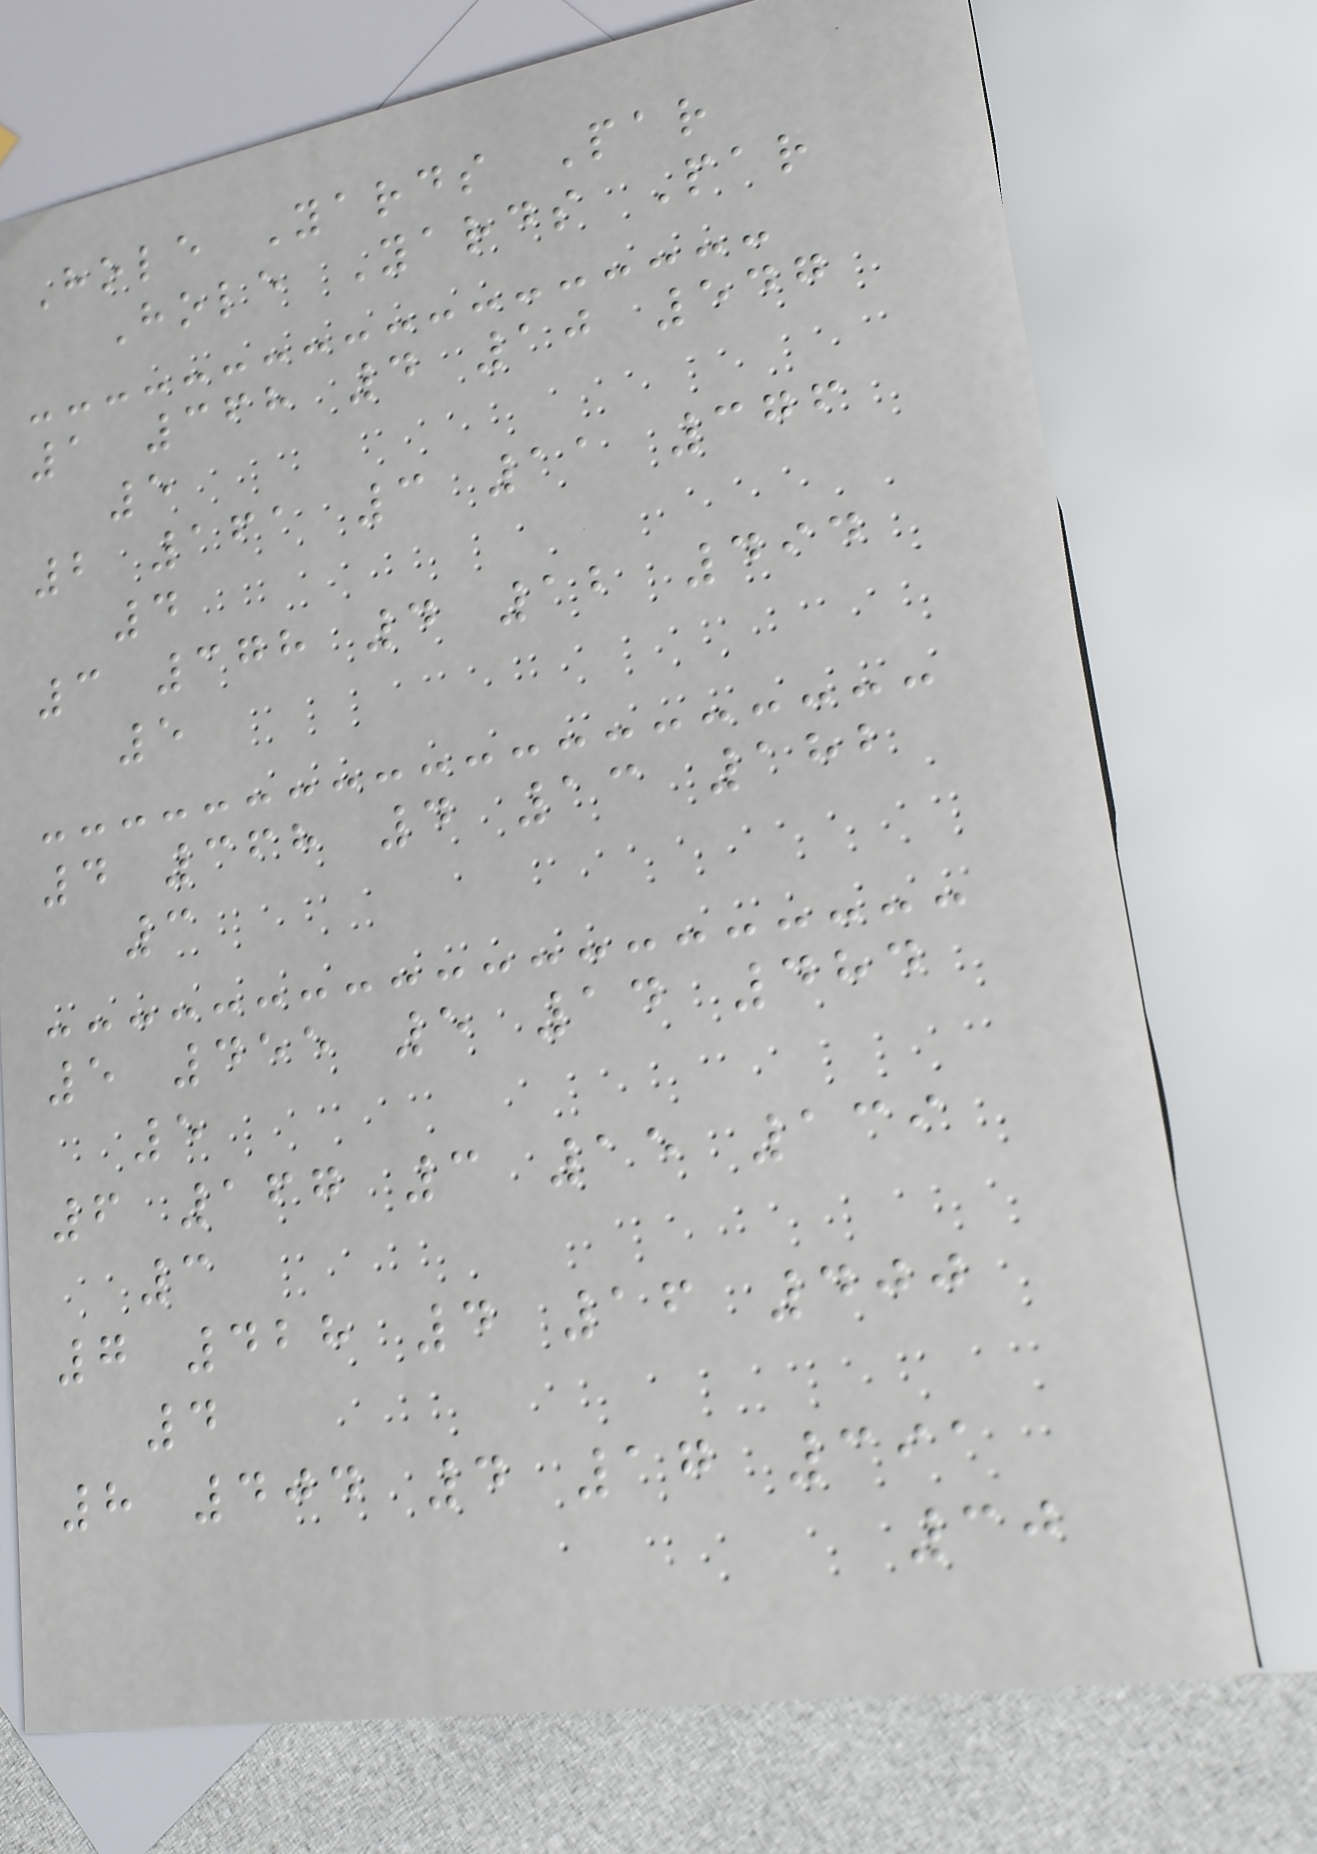Hole Yards Par
Hole Yards Par
1 368 4 10 547
5
2 161 3 11 376
4
3 378 4 12 494
5
4 368 4 13 182
3
5 455 5 14 484
5
6 167 3 15 139
3
7 428 4 16 400
4
8 404 4 17 391
30
